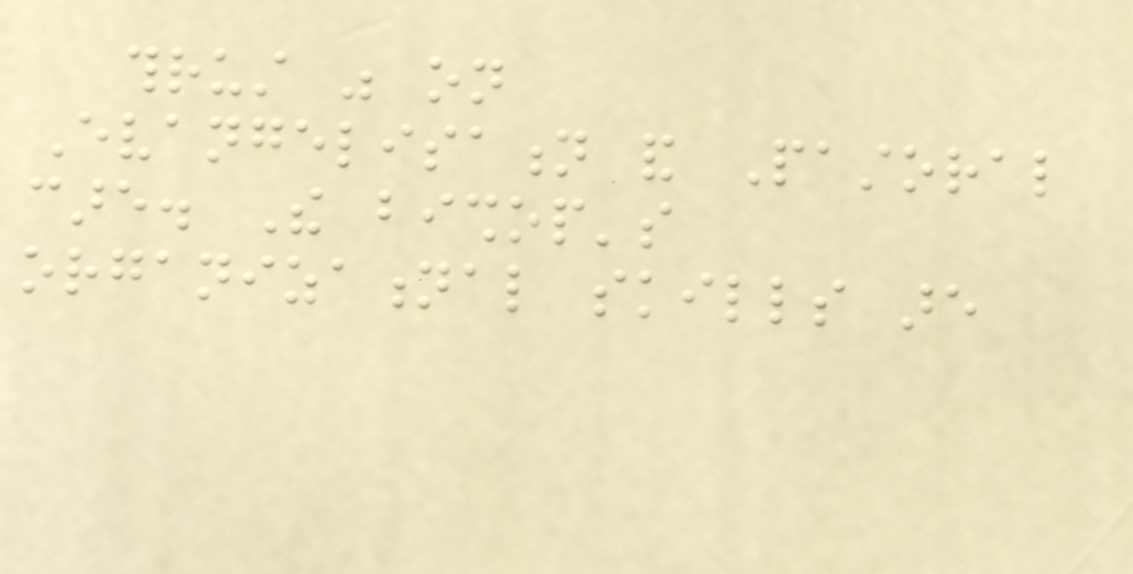thrust was on
Evangelisation and Pastoral
care. The bishop's
organizational skills are
